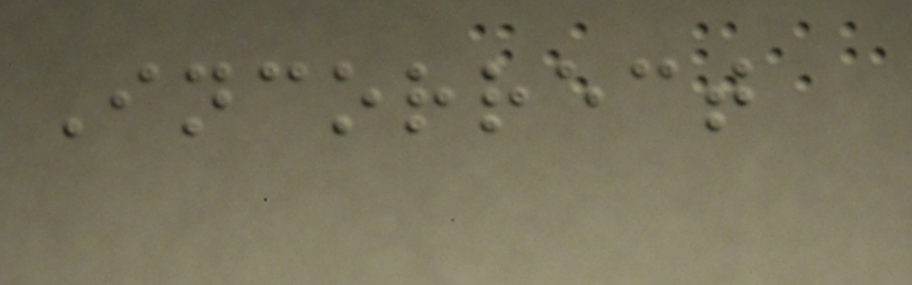Incorrect
